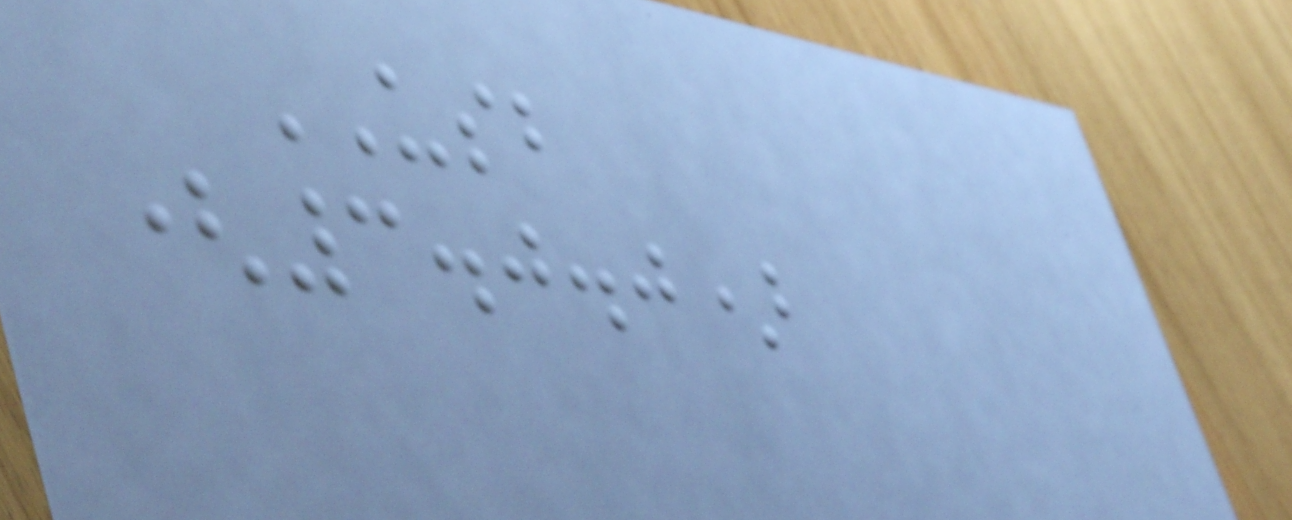USB
(3.0.0)
